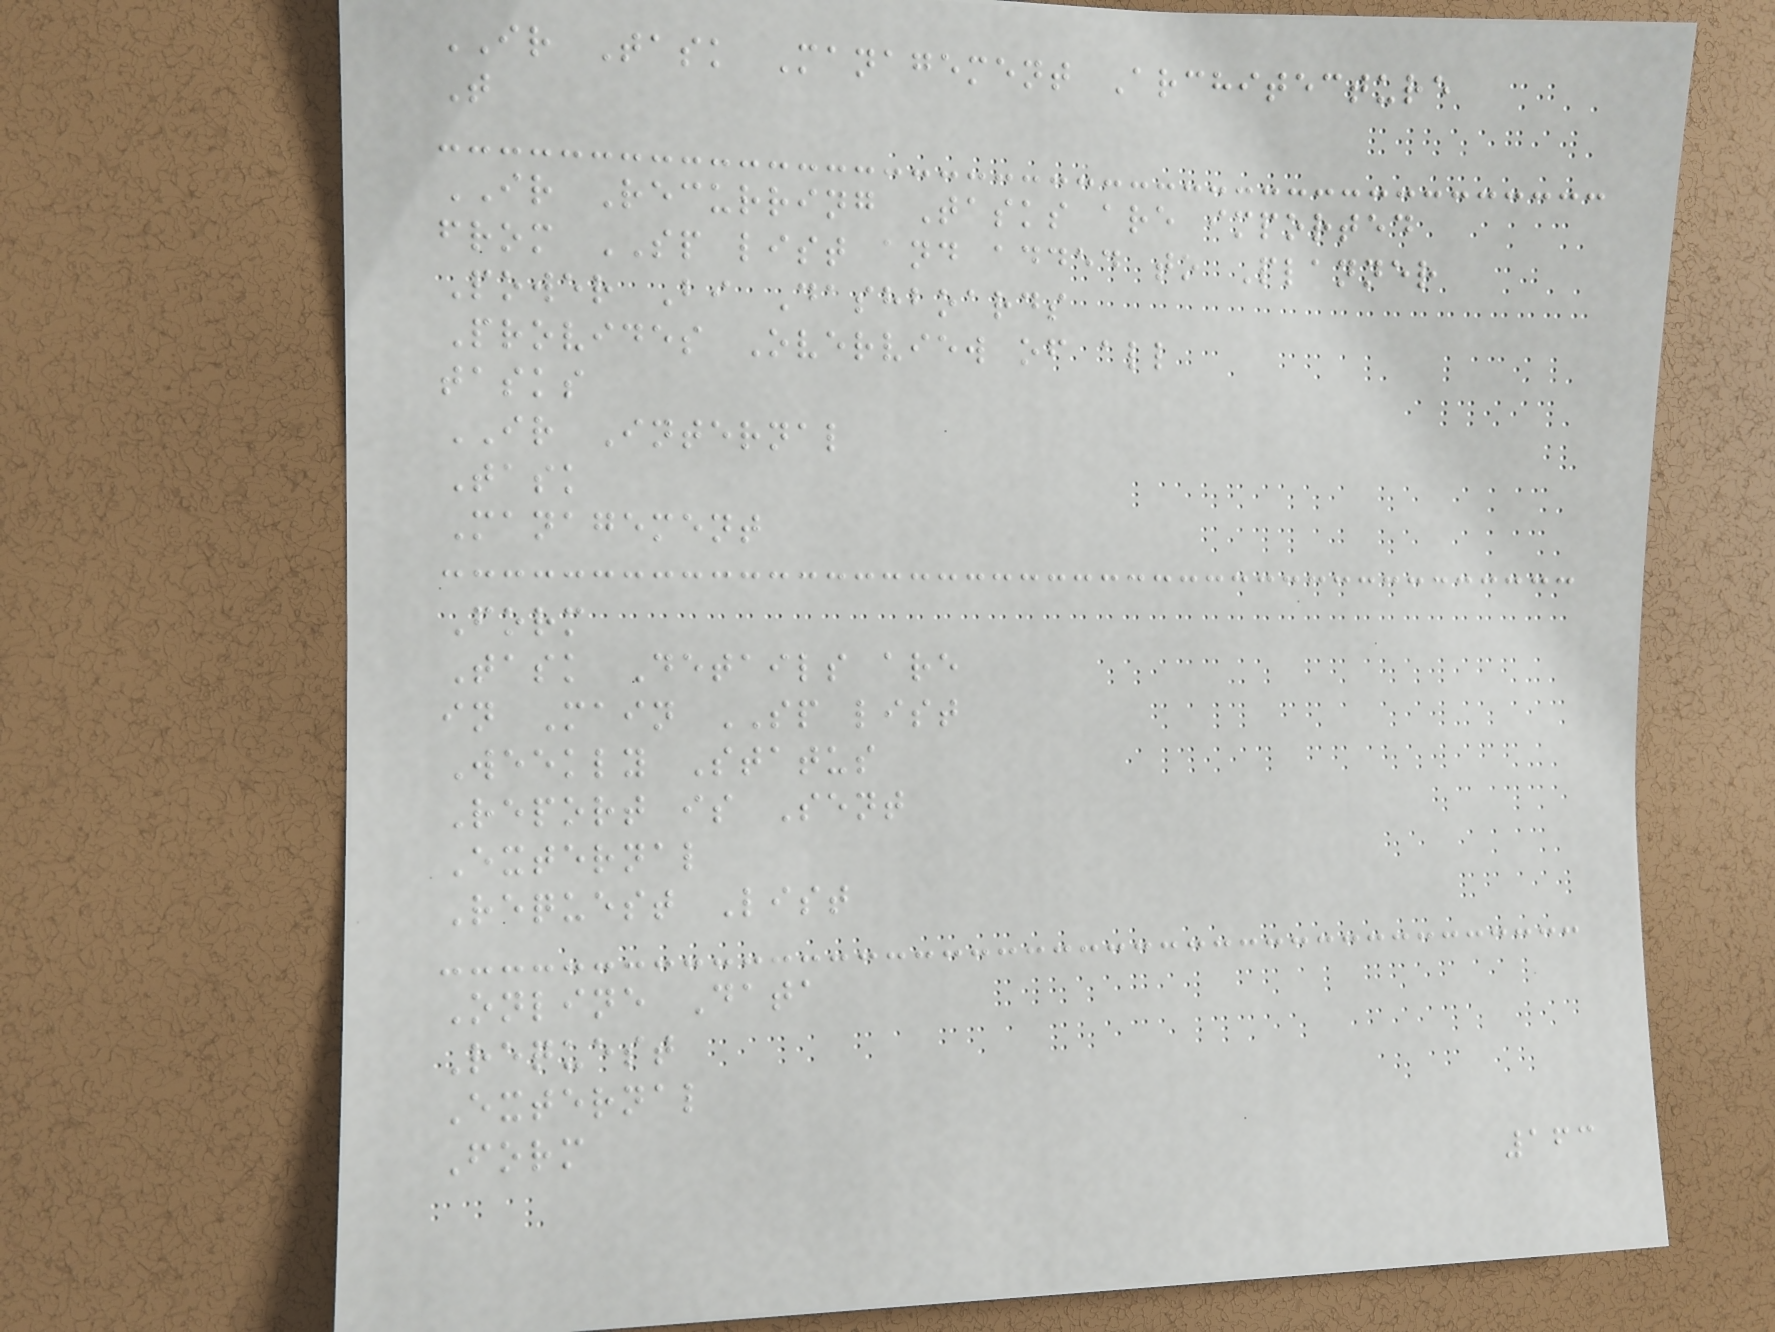IR Task Management Architecture
T
IR Recurring Tasks are imported
from SP list and added to Planner
Power Bi Dashboards
Provides Overview of all
tasks
IR Internal
Task
Management
Form
Task Details are
in Main SP list
Weekly Status
Report is Sent
External
Request List
Online Data
Request
External
Form
163
